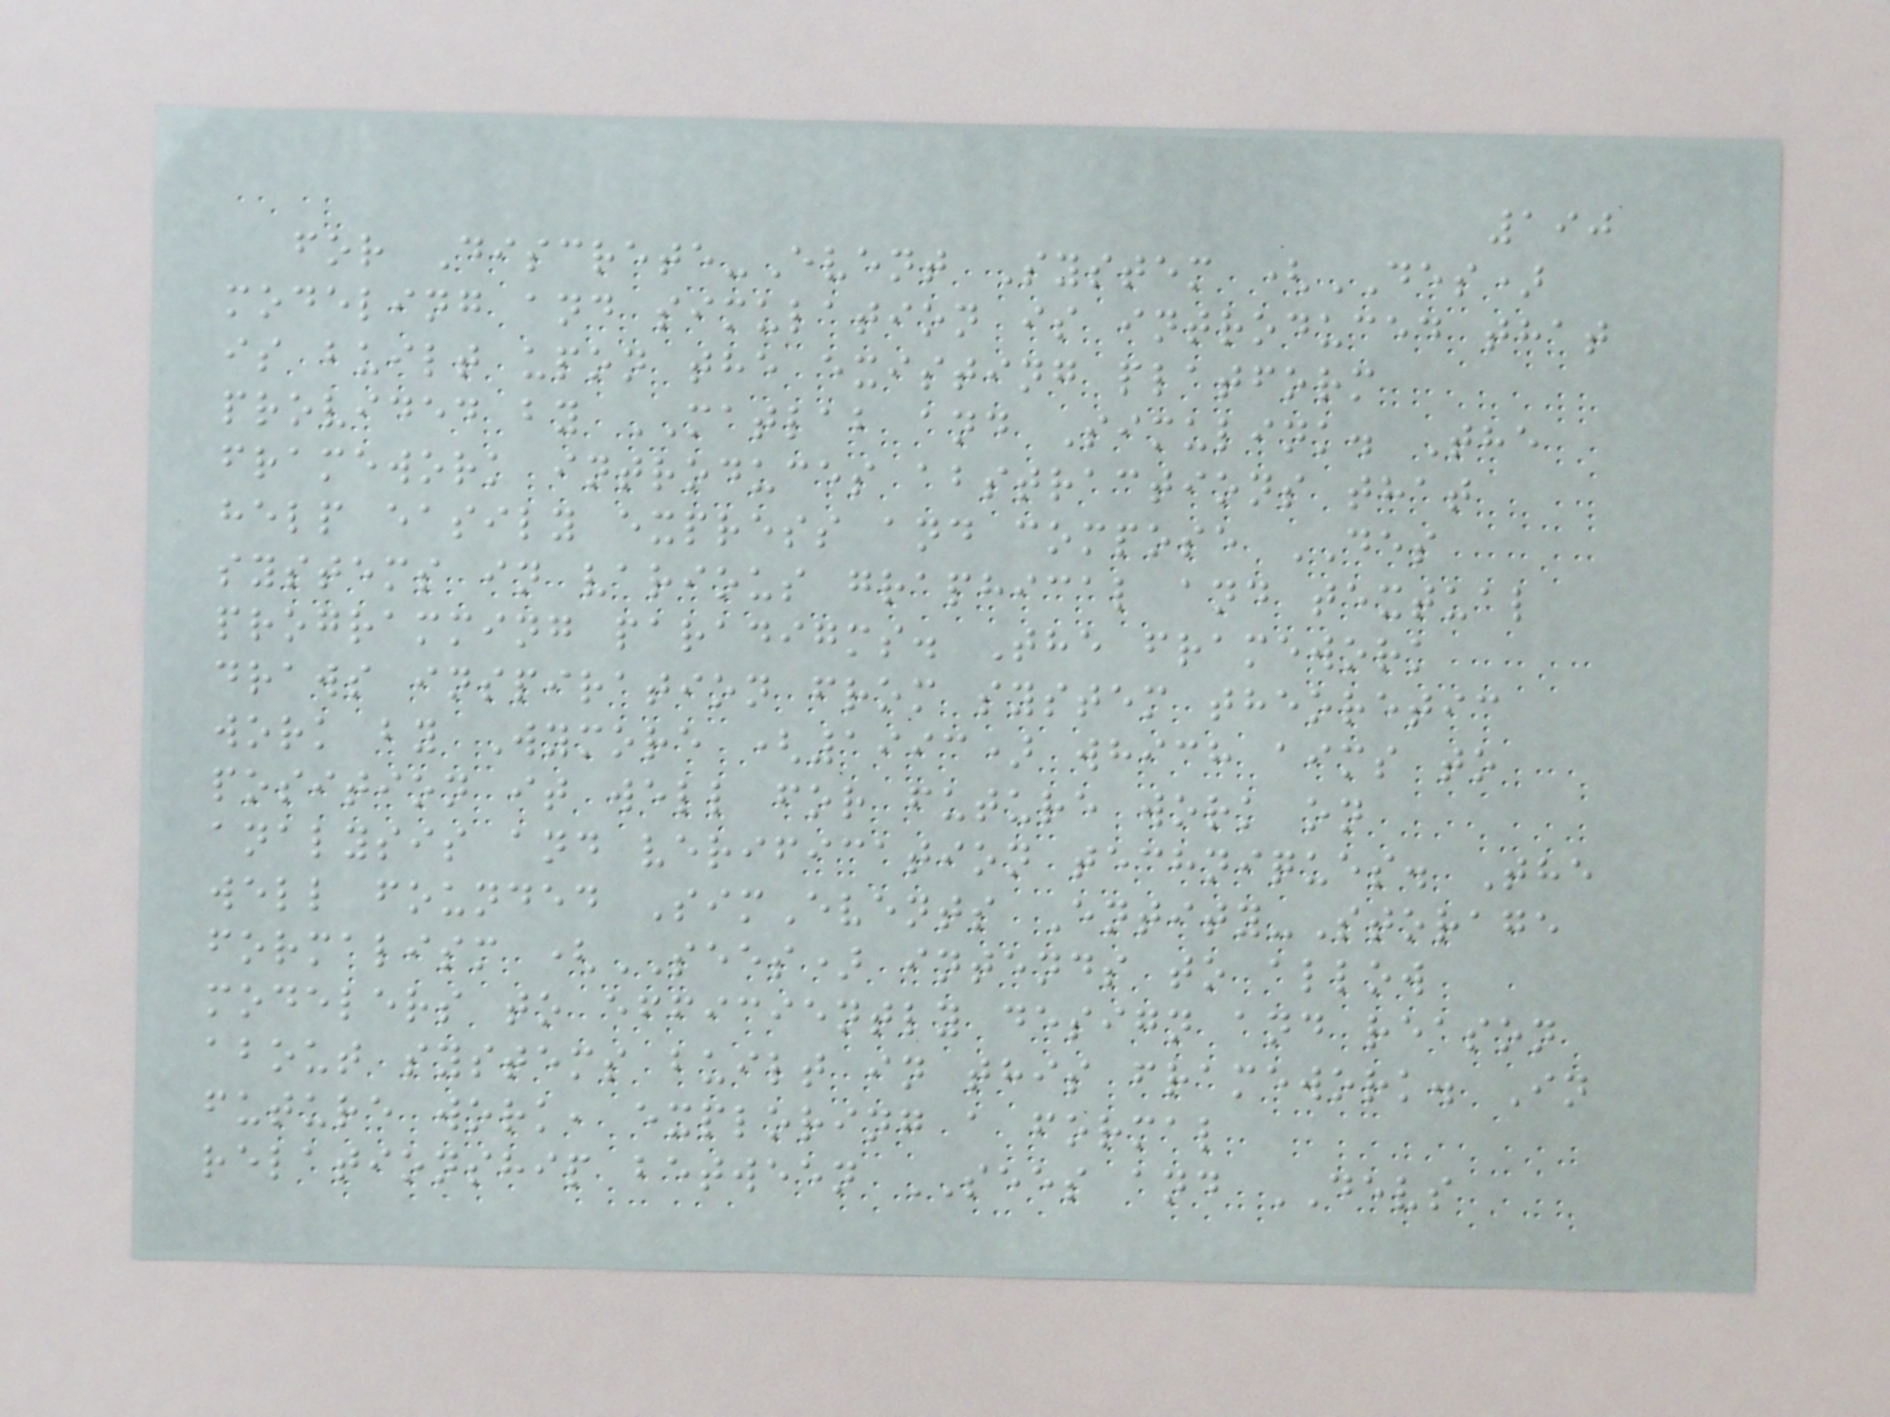190
for Discrete-Event System (DES)
modeling and simulation is introduced that
is built upon the existing platform
provided by MATLAB and Simulink. The
framework introduces abstractions that
help easily express and compose DES
systems in various graphical and textual
programming paradigms. The framework
draws inspiration from system theoretic
work by Wymore (1993) which aims to
position it well for future work on
analysis and verification techniques. The
well founded SimEvents Entity-Storage
formalism (SEES) intends to allow
modelers to efficiently design and reason
about systems built in this framework. In
future work, exploring a formal
relationship between SEES and DEVS
